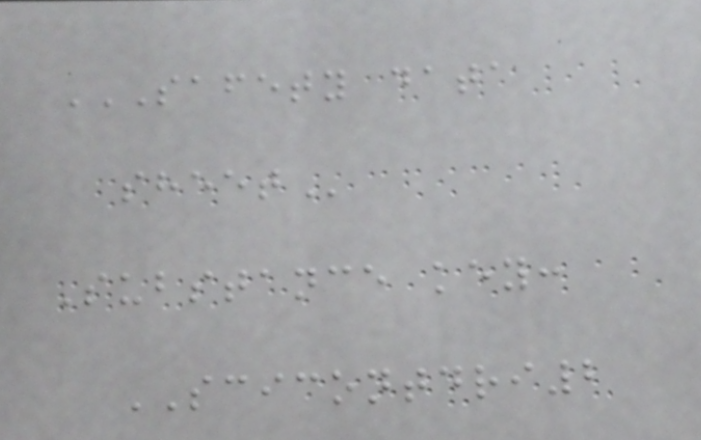SAFETY DATA
SHEET
Substance key:
SCICONTDRI2
